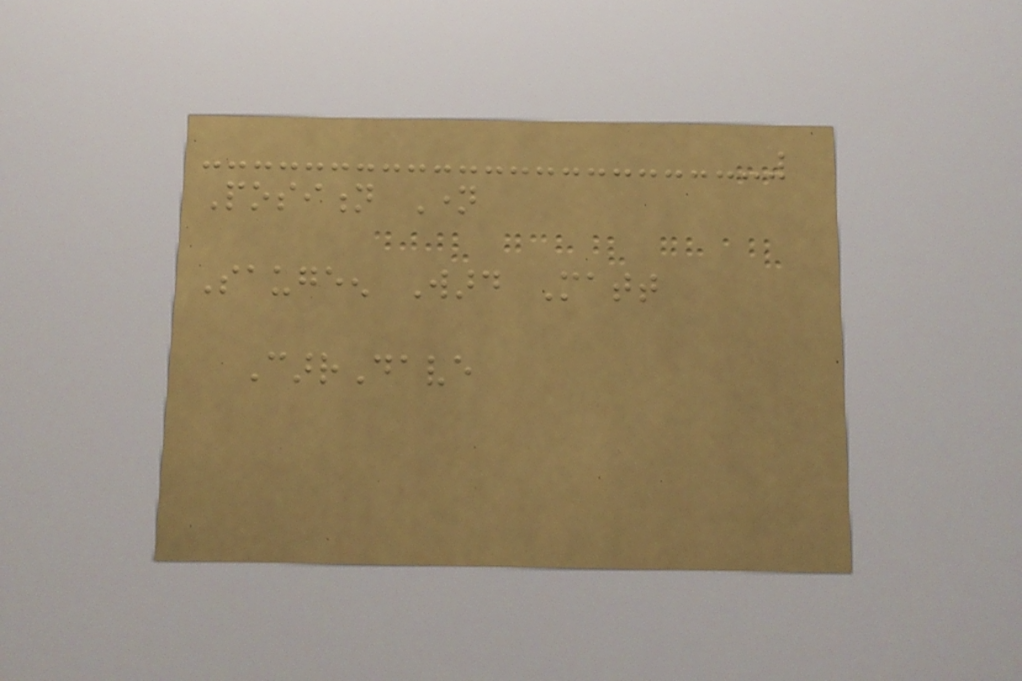Position Name
Saugeen Ward Matt
CarrDave
